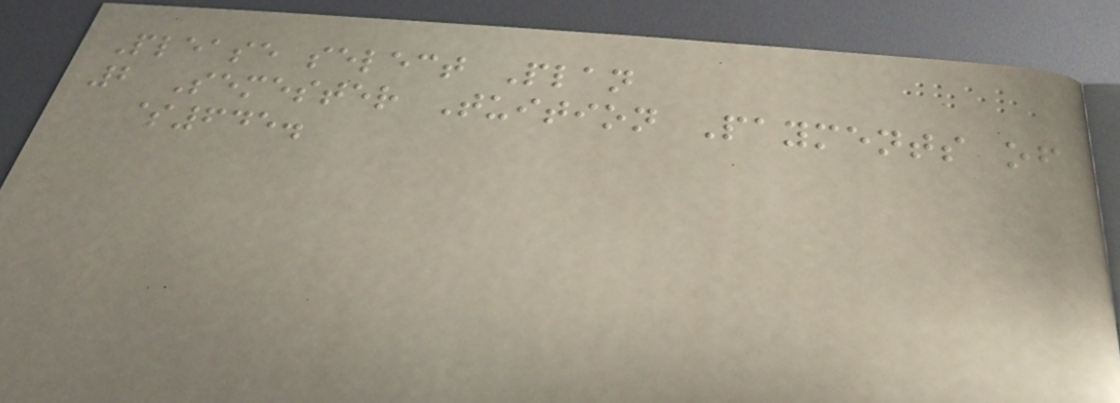Please select Plan
2 Semester Tuition Payments of
$645.
